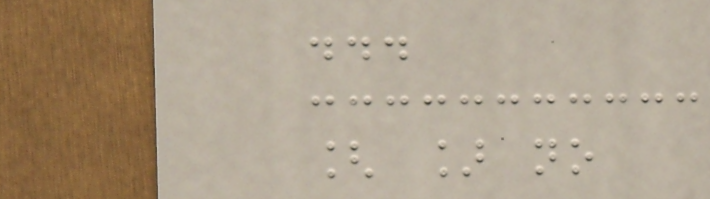...
[ ] no
